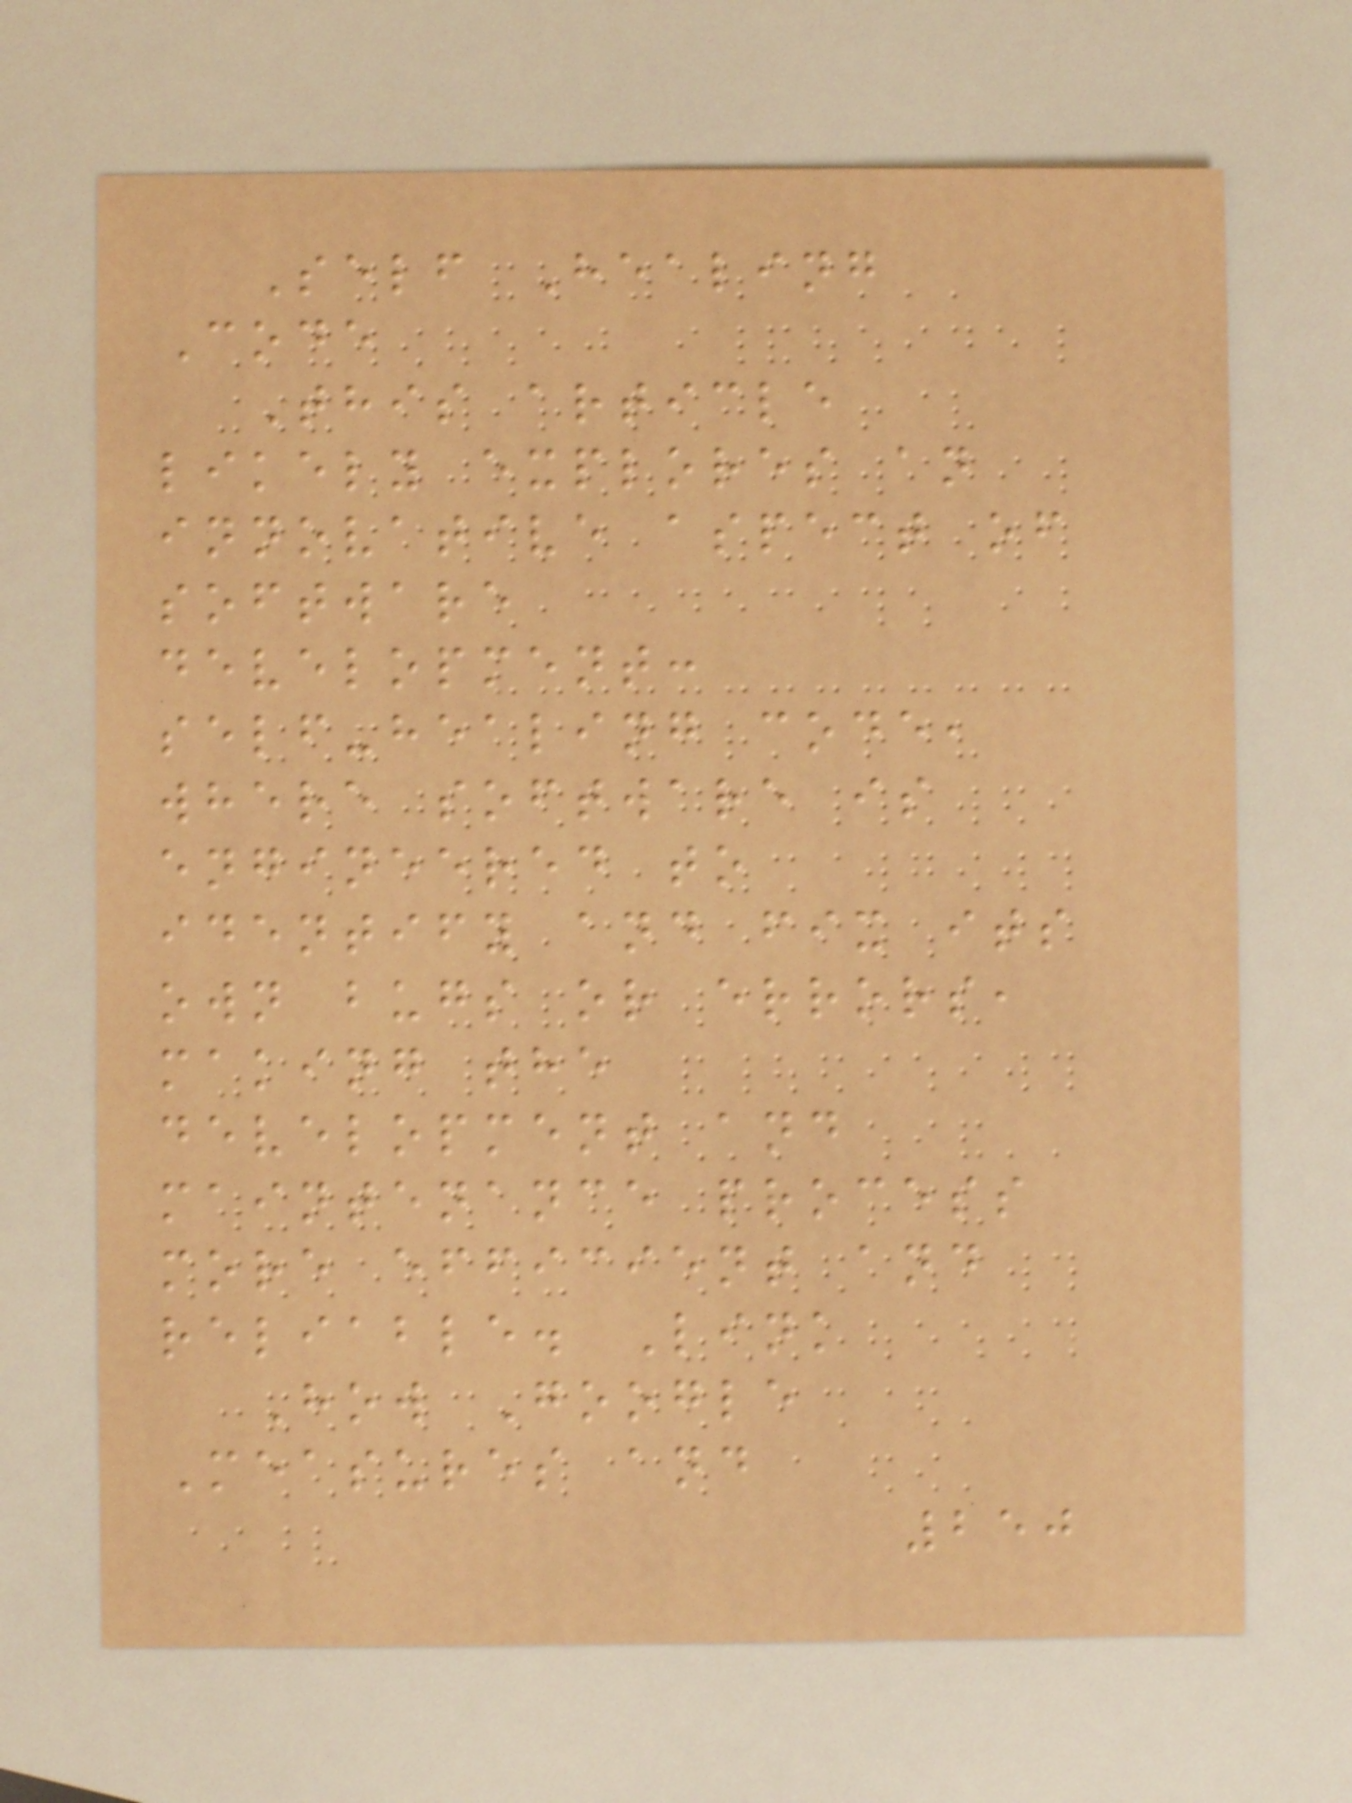Self Healing
Code
This article
likely explores an
innovative aspect of
software
development:
self-healing code,
where software is
engineered to
identify and fix its
own bugs or errors,
making the
development and
maintenance process
more efficient and
reliable. Link
How Google
Measures and
250
